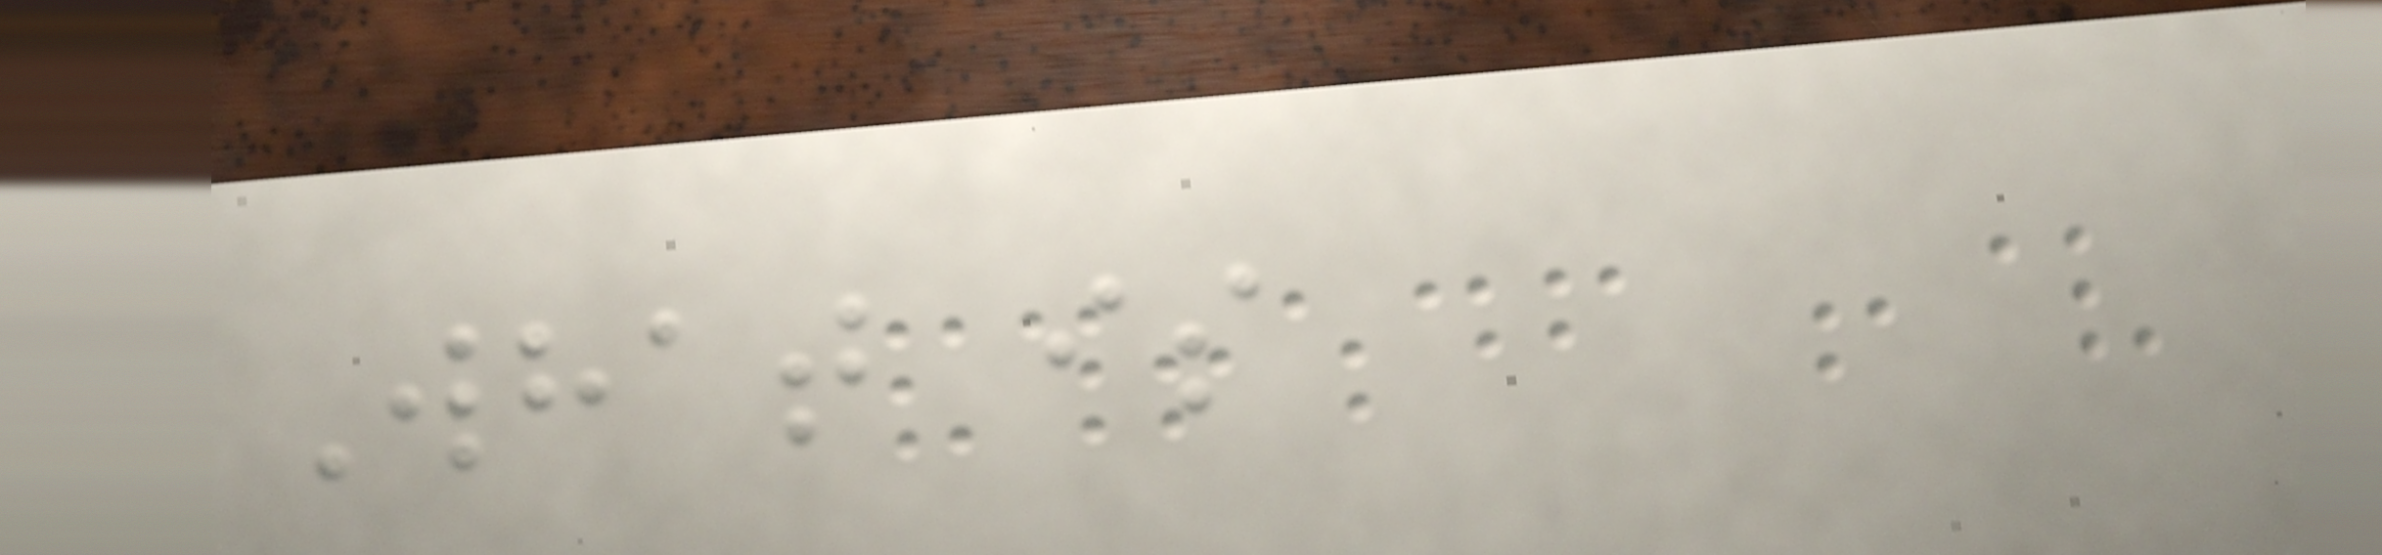What is
